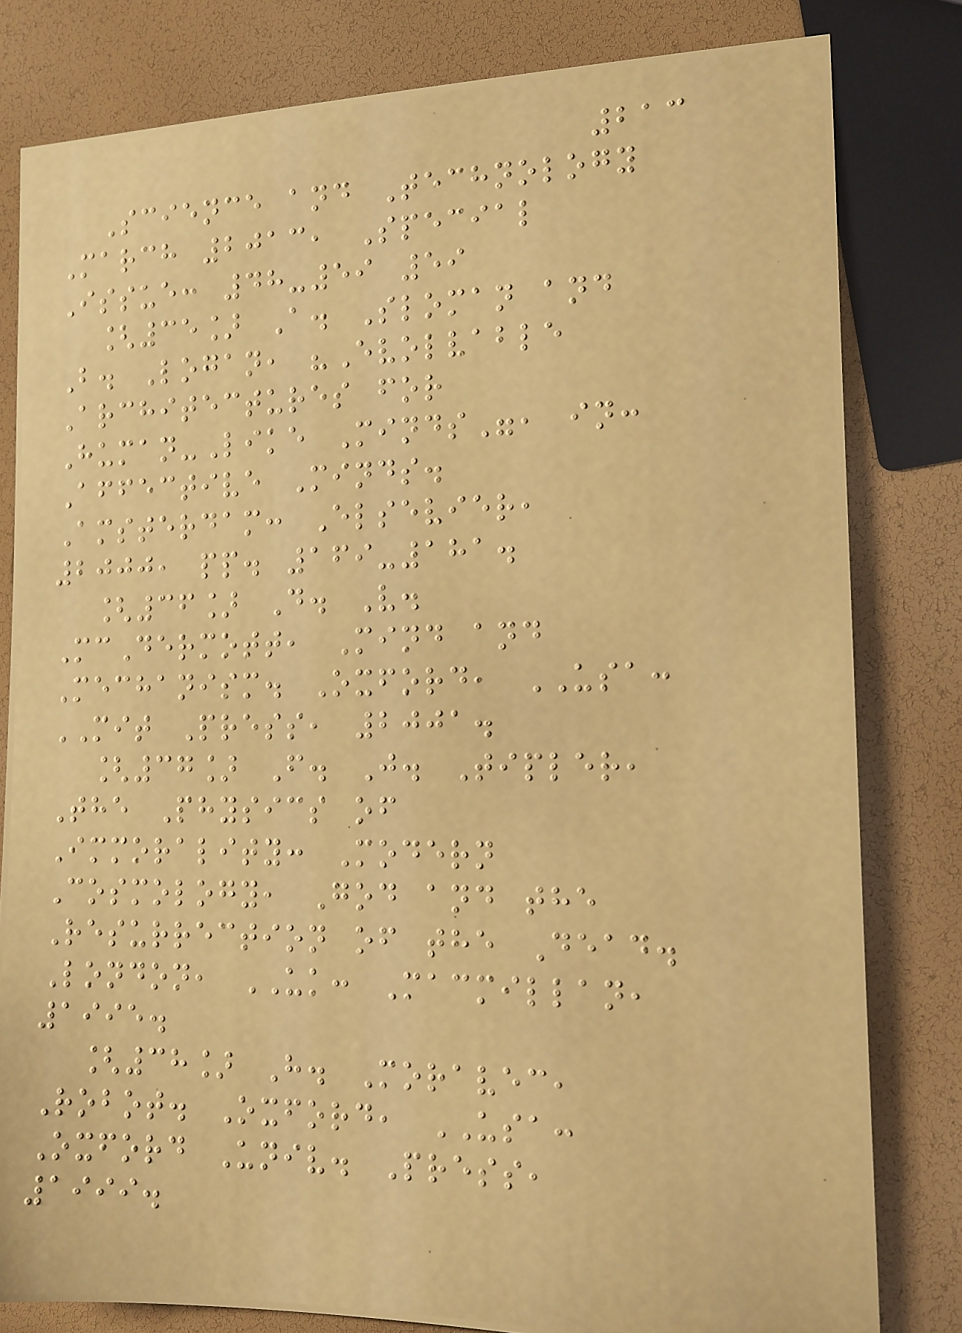213
Science and Technology
March 2013, Special
Issue: 48-59 59
[35] A. Sloman and
B. Logan, "Evolvable
Architectures for
Human-Like Minds", in:
Affective Minds.
Amsterdam: Elsevier,
2000, pp. 169-181.
[36] D. V.
McDermott, Mind and
Mechanism. Oxford, USA:
MIT Press, 2001.
[37] F. J. Tipler,
The Physics of
Immorality: Modern
Cosmology, God and the
Resurrection of the Dead.
London, UK: Macmillan,
1995.
[38] H. Moravec,
Robot. Oxford, USA:
Oxford Univ. Press,
1999.
